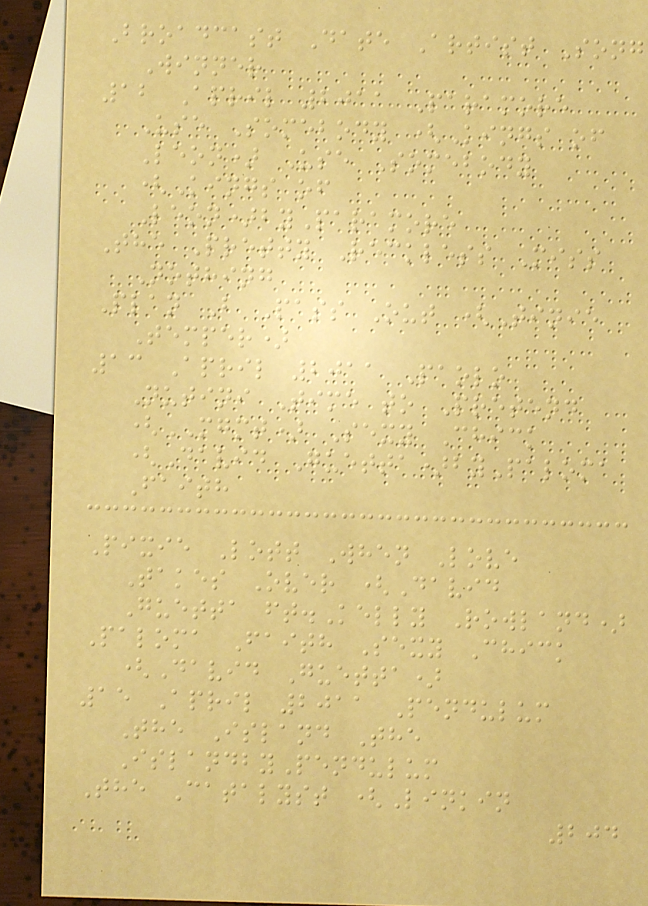Broadcast Date Artist Song
Winner
12 April 2011 Paramore
Use Somebody (Kings of
Leon) Use Somebody
(Kings of
Leon)byParamore
The Pretty Reckless Miss
Nothing
Plan B Pass Out (Tinie
Temper)
13 April 2011 Paolo
Nutini Time to Pretend
(MGMT) Sexy Chick
(David Guetta)byPaloma
Faith
Pixie Lott When Love
Takes Over (David
Guetta ft.Kelly Rowland)
Paloma Faith Sexy Chick
(David Guetta)
15 April 2011 Pendulum
The Island The
IslandbyPendulum
The Catalyst (Linkin
204
